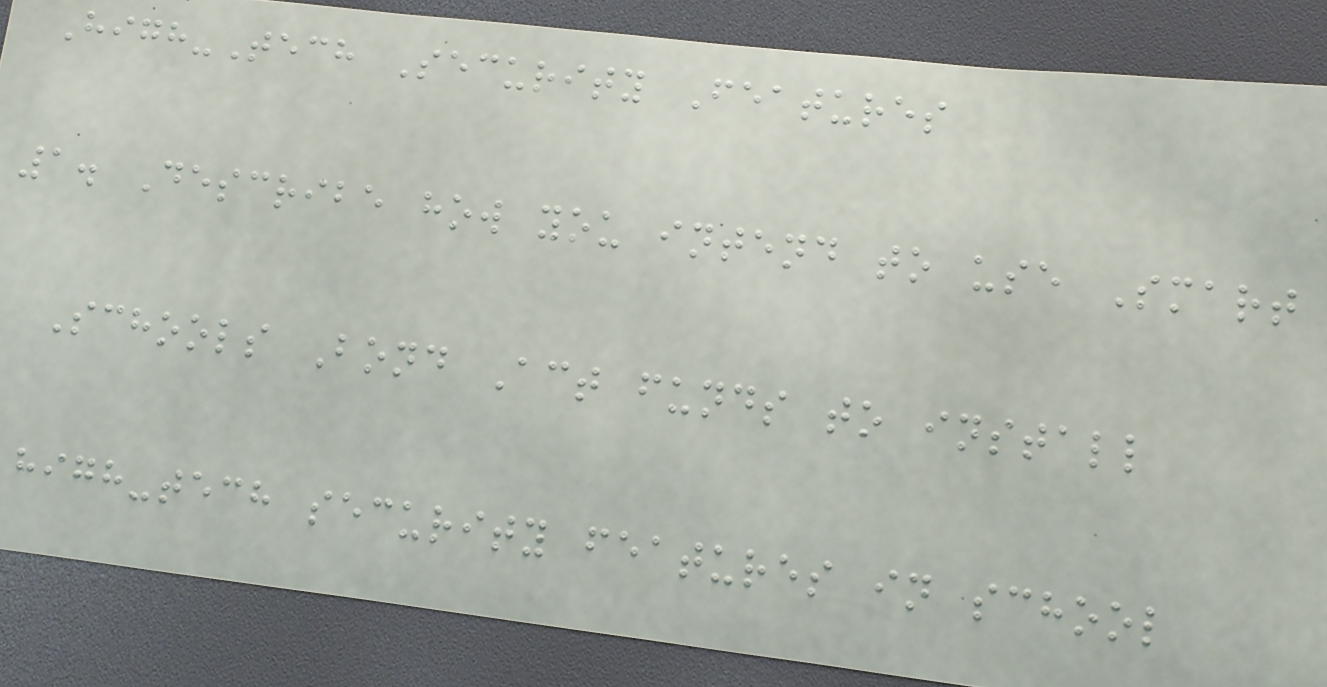High-Tech Security Features
1. Describe how you intend to use Smart
Schools Bond Act funds to install
high-tech security features in school
